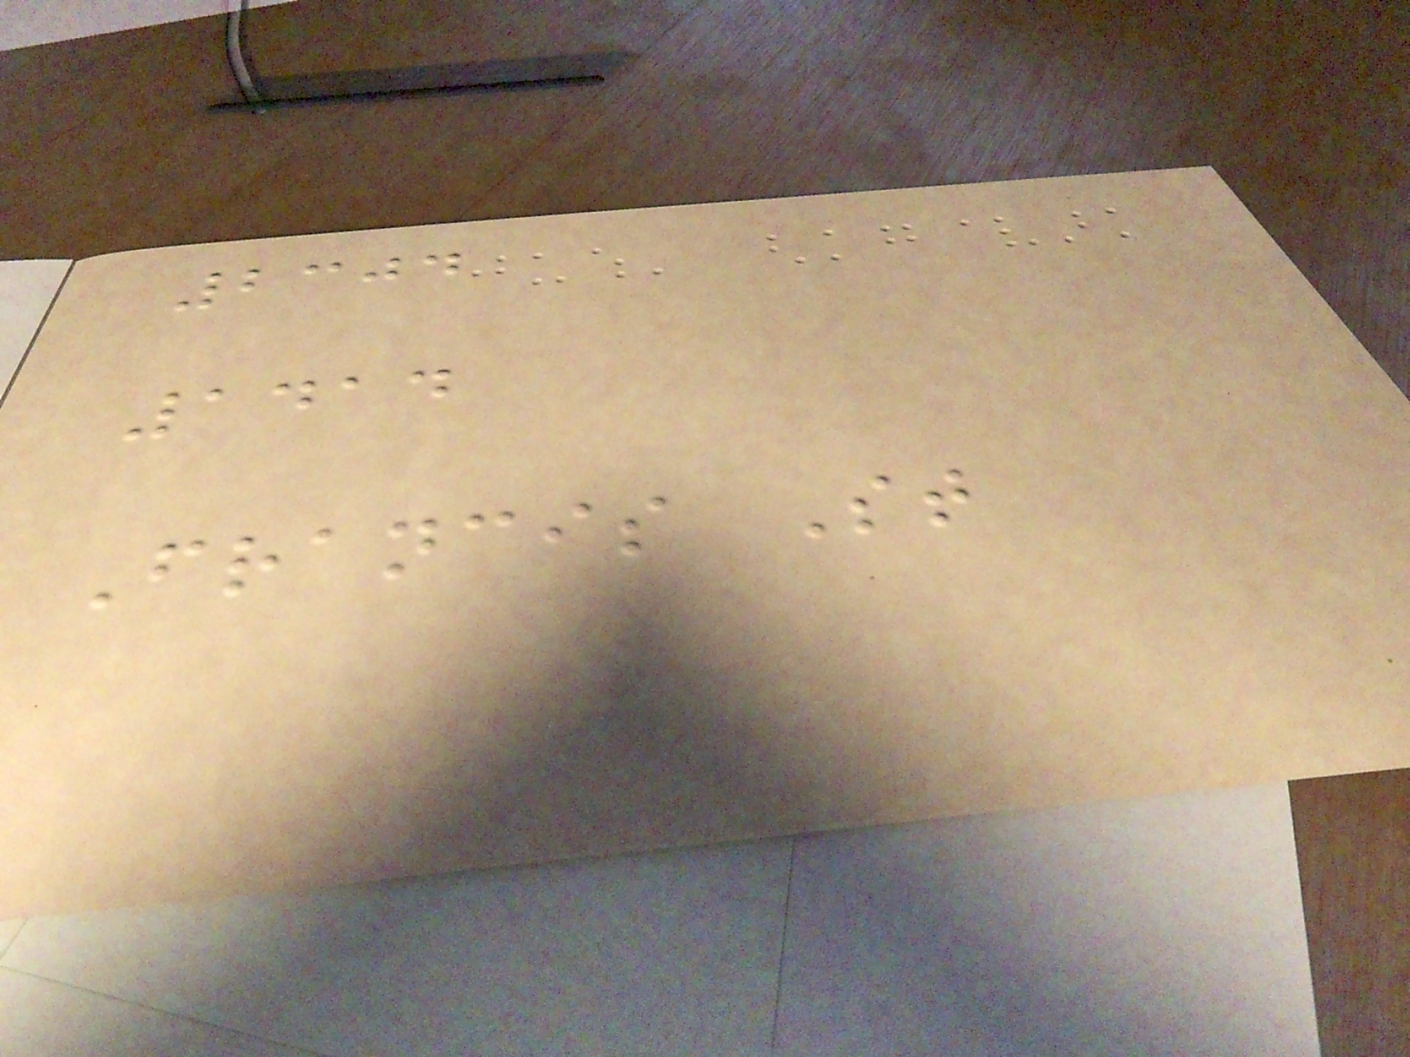2304
1414
Francis St
